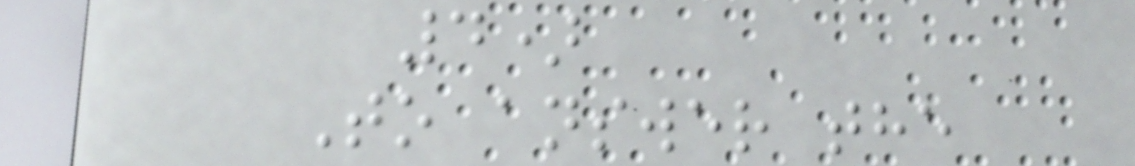4)
To answer the
